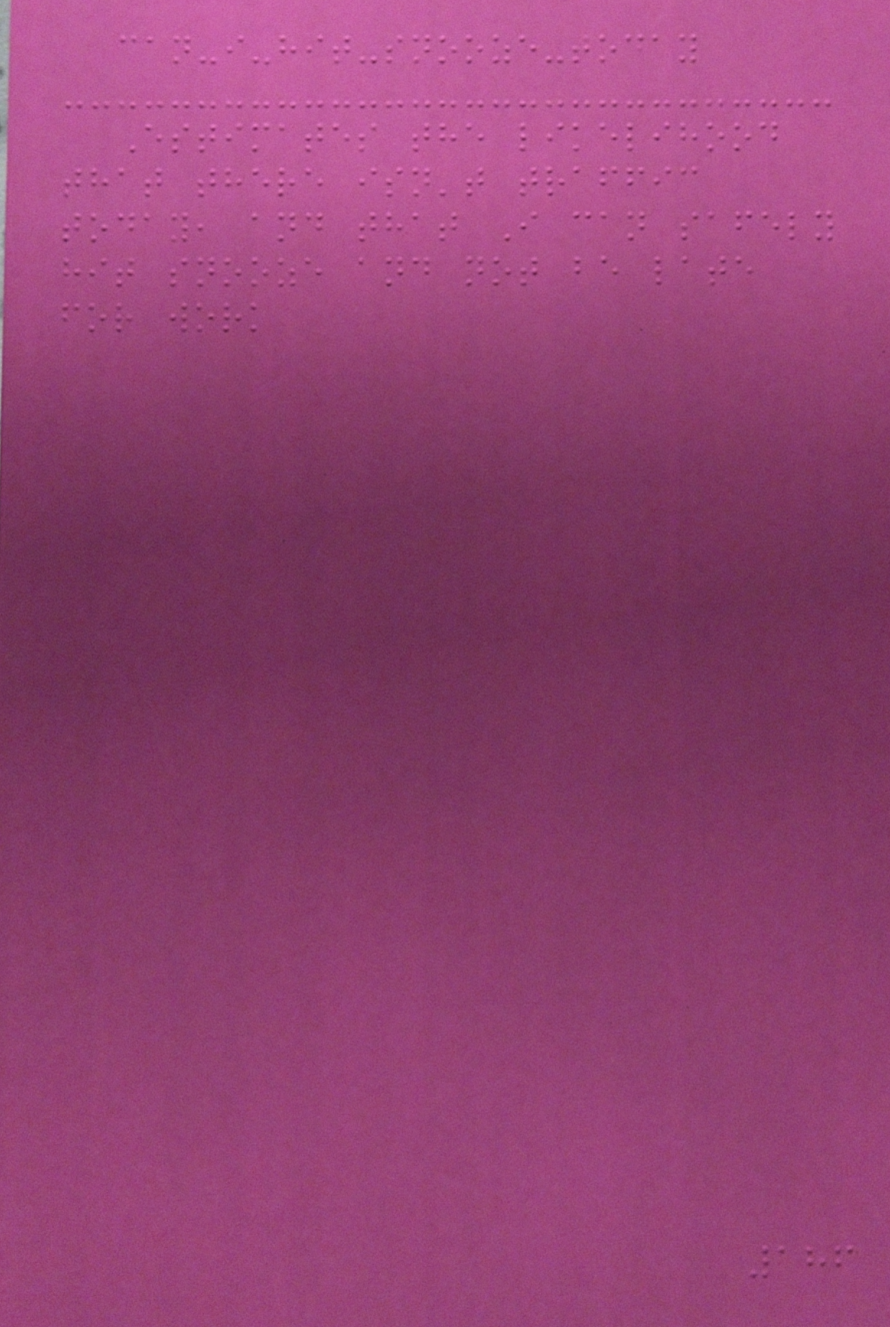can-i-hit-snooze-today
Estimates the likelihood
that there isn't traffic
today, and that I can safely
hit snooze and not be late
for work
186
